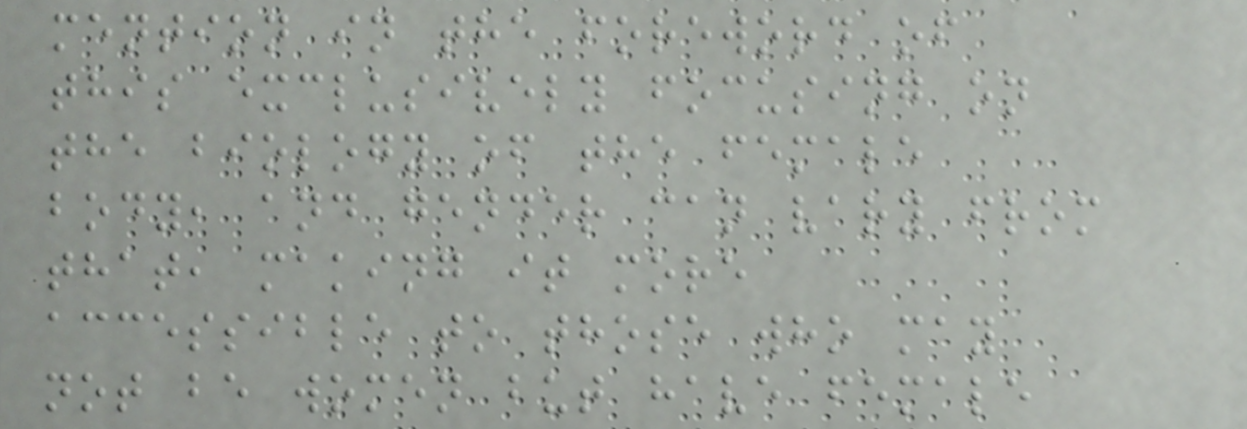mention in the foreword of
this exclusively focusing on
the biology of the female
body, and gender can vary from
that, making it more
accessible to those who may
not be women but have female
